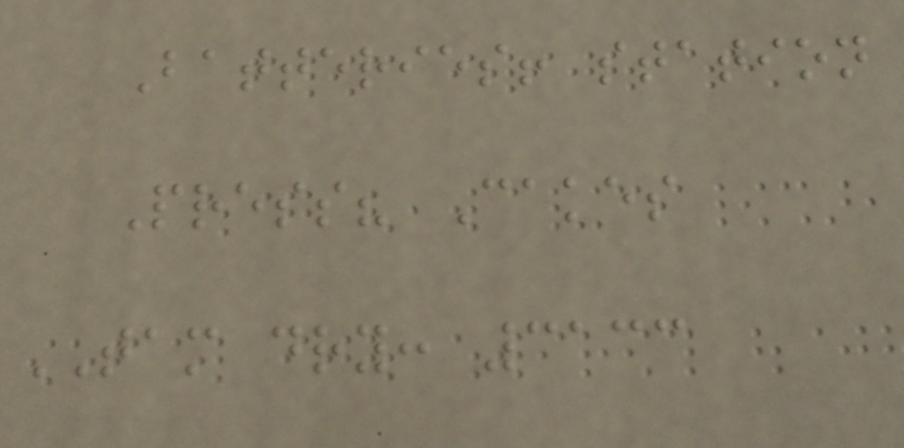Batteries! station
Press? Cakes
TAM dry: 3133
